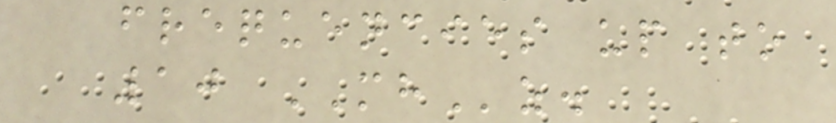frequencies up to
10 MHz.
